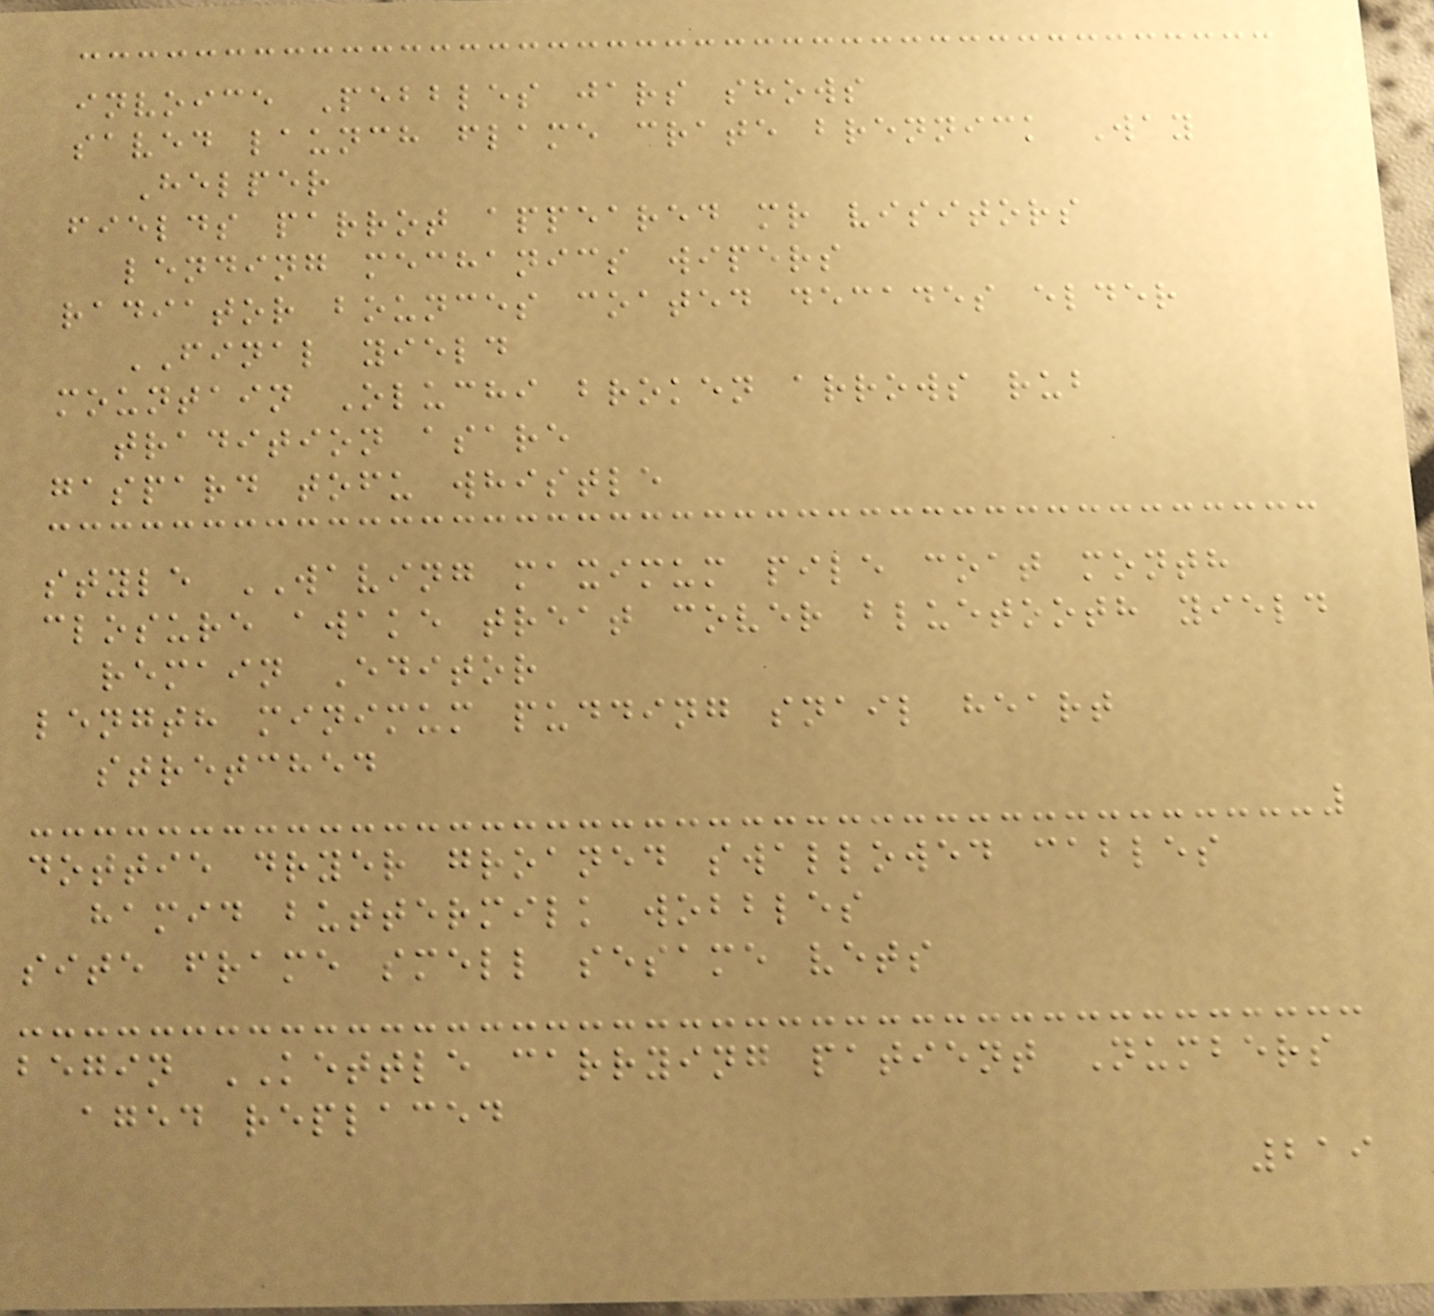invoice Pebbles jars shows
saved launch flame crate brennick Way
Helper
fields parrot appeared mr visitors
lending mechanics wipers
radiator bounces coated decades elder
FINAL yield
mountain Oluchi broken arrows rub
tradition asare
gaspard tofu whistle
style WAVING maximum pile coat month
closure awake treat cover bluetooth yield
remain Editor
length minimum pudding snail heart
stretched
dottie dryer groaned swallowed cables
hamid buttermilk wobbles
site frame smell sesame vets
begin KETTLE carrying patient Numbers
aged replaced
219
